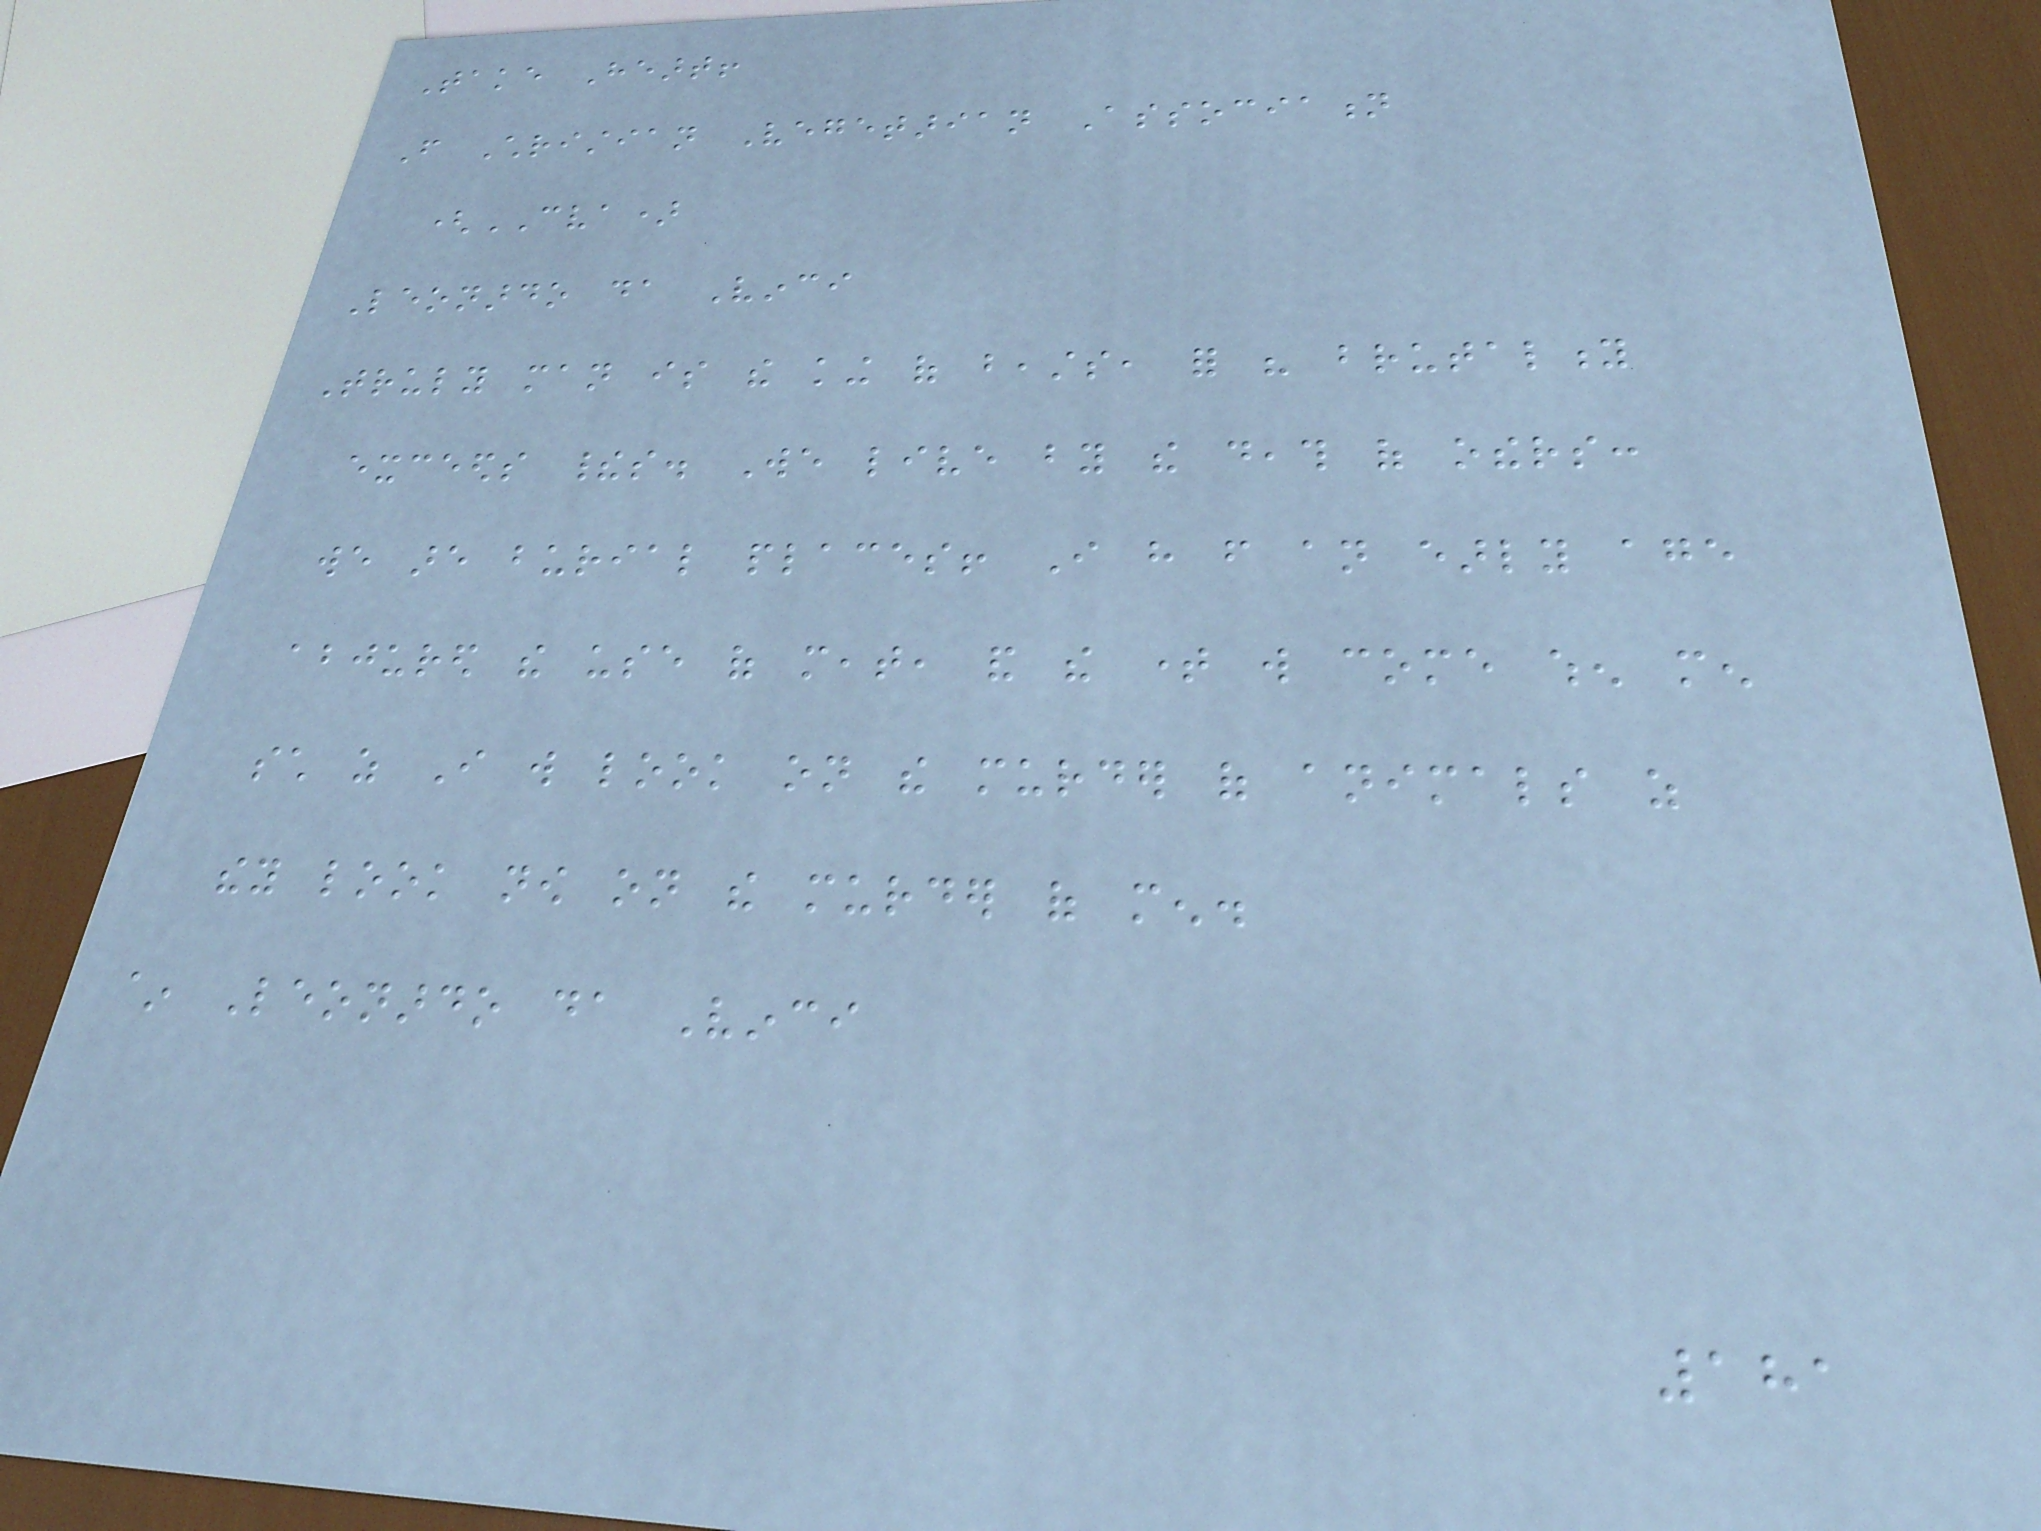Take Heart!
From Christian Vegetarian Association
(CVA)
Leonardo da Vinci
Truly man is the king of beasts, for his brutality
exceeds theirs. We live by the death of others:
we are burial places! I have from an early age
abjured the use of meat, and the time will come when men
such as I will look on the murder of animals as
they look now on the murder of men.
~ Leonardo da Vinci
181
